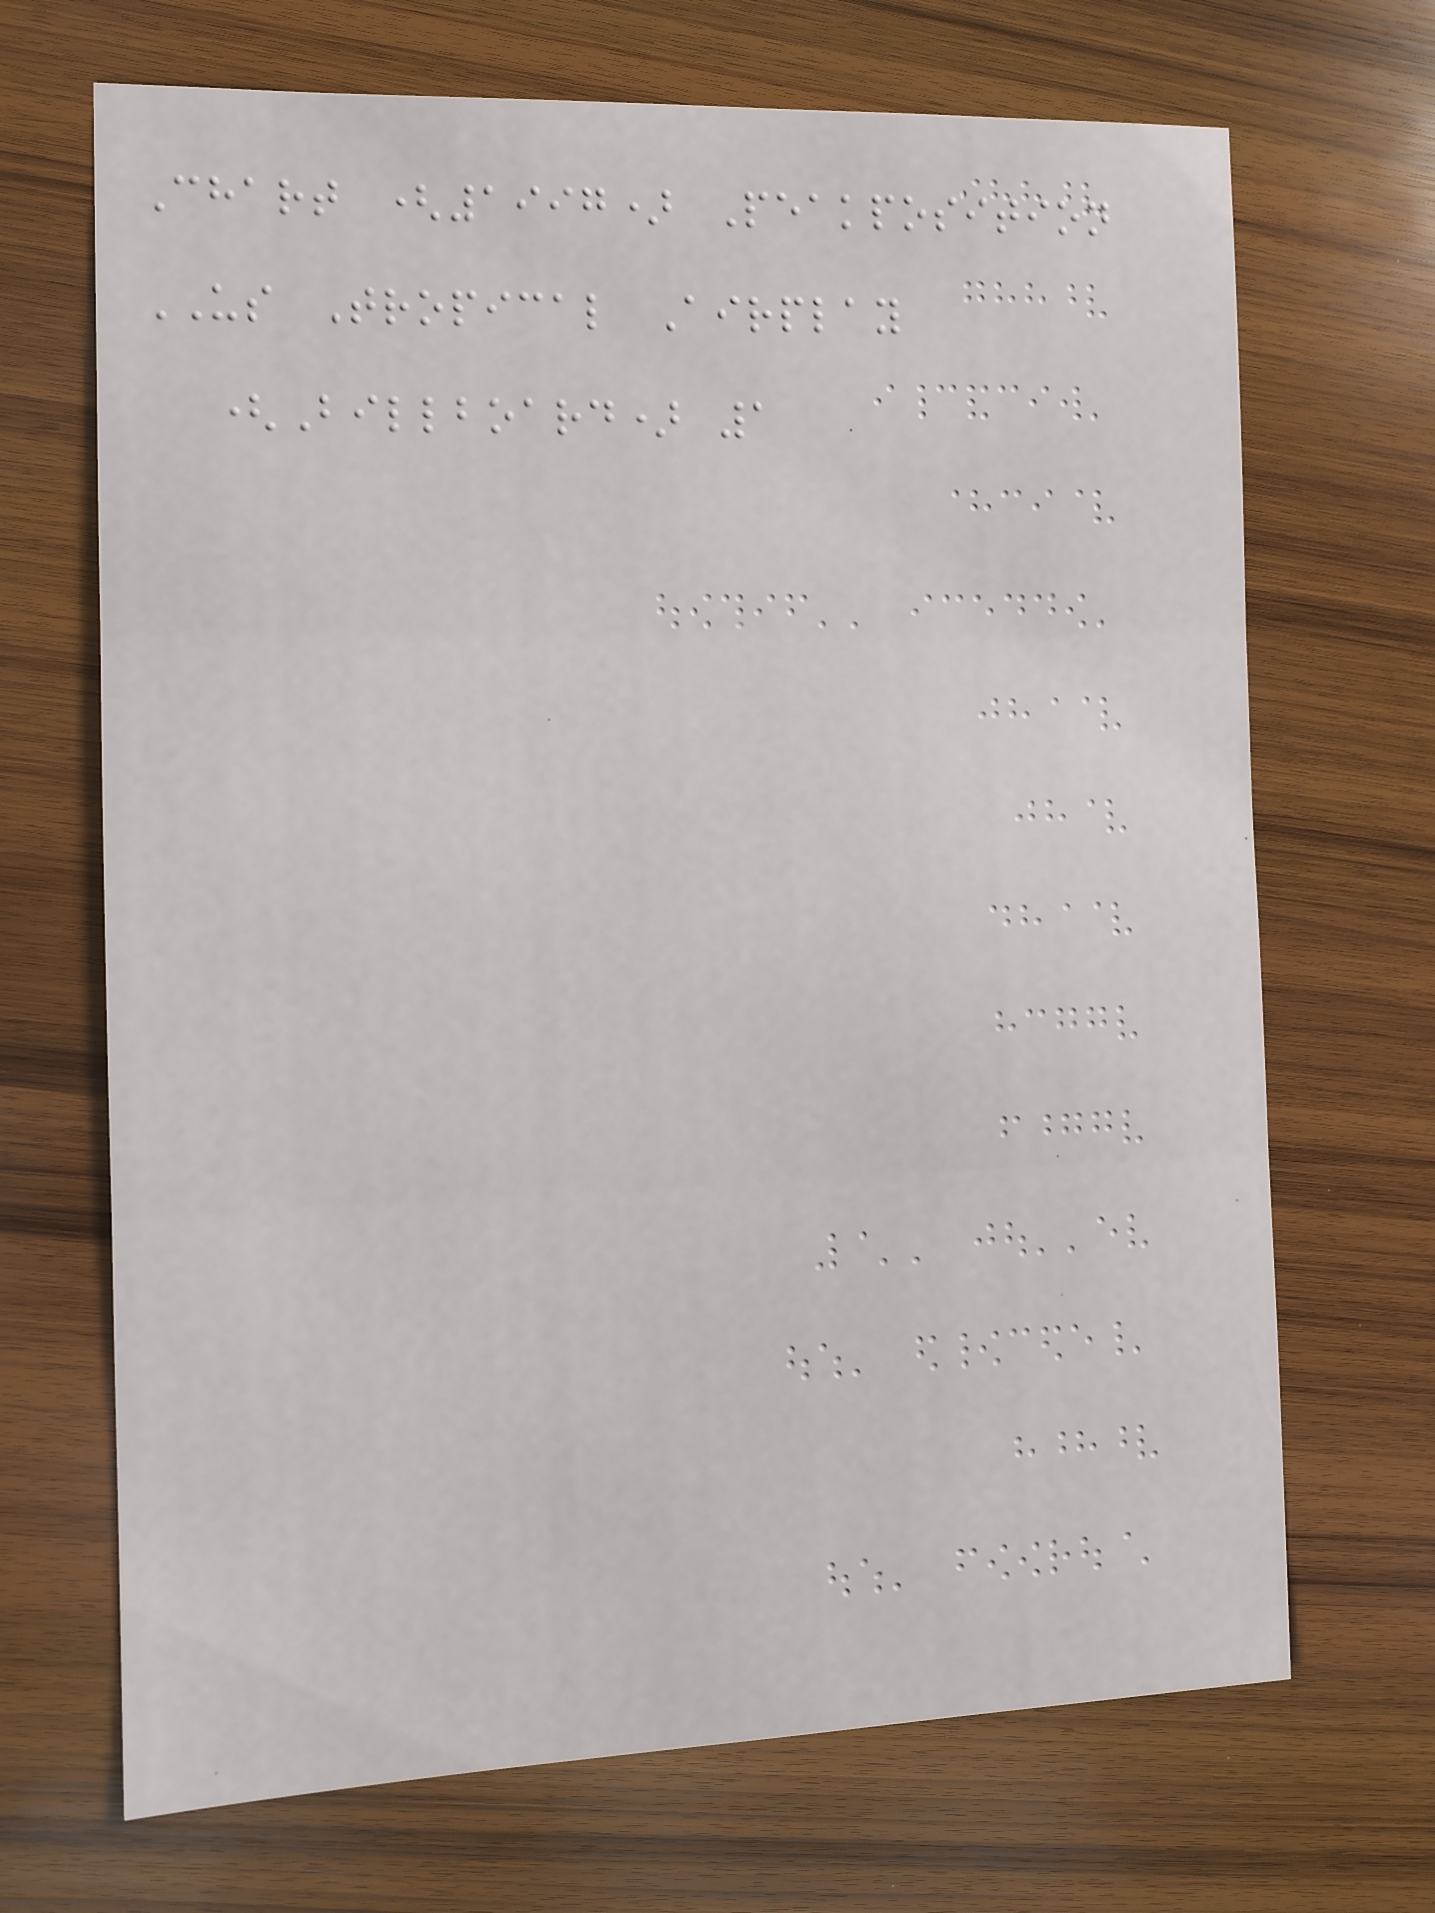Chart (1997) Peakposition
US Tropical Airplay
(Billboard) 1
